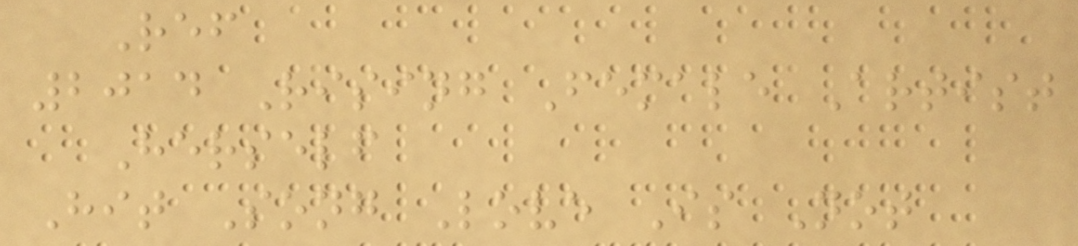Ref
2014 Rising Female Artist
Herself
Hit Song Love Is Not
